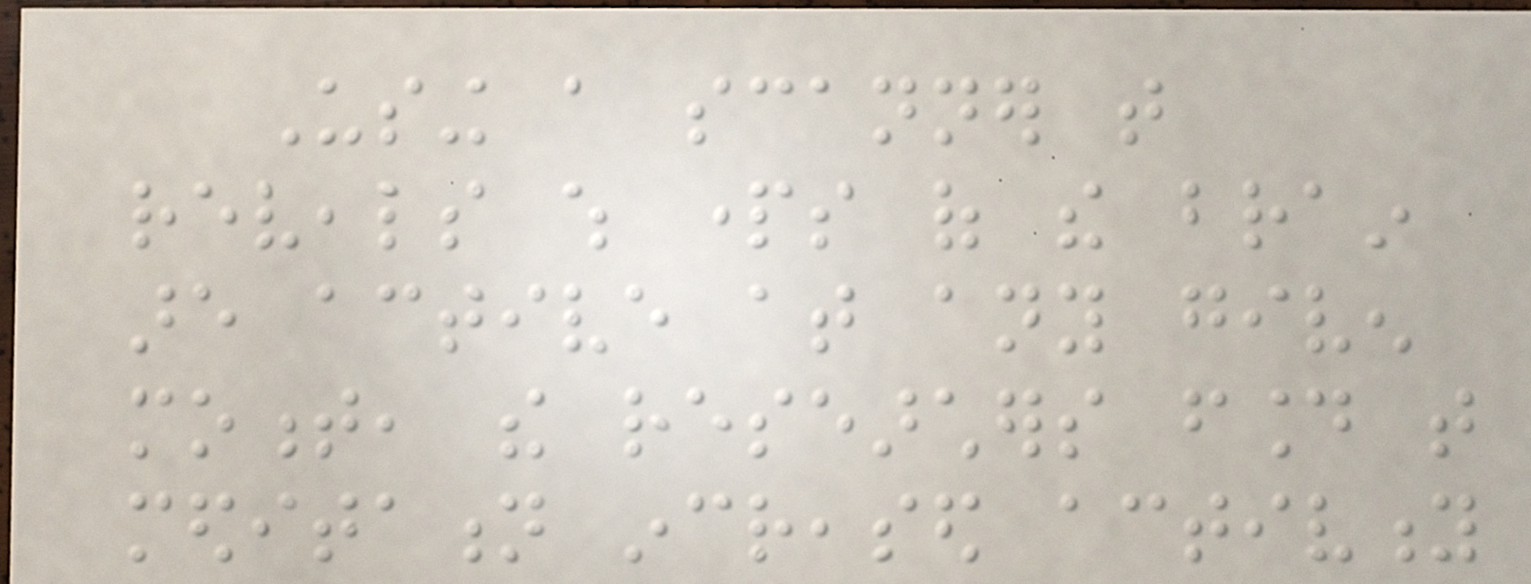Using a scanner that
reveals which parts of the brain
are active at any given
moment, the researchers found that
meditation increased activity
